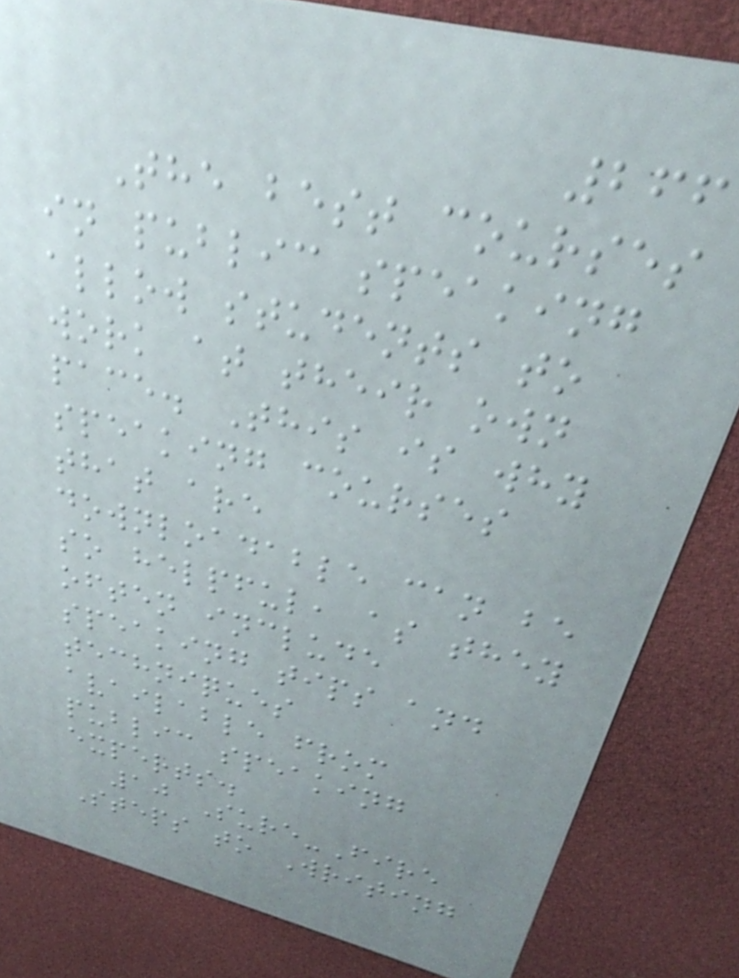266
The best courses
in public speaking
allow students to
work at their own
pace. This is why
speaking courses
that are
downloadable can be
so helpful, as they
often include
speaking tips and
techniques
available from
public speaking
experts.
10 Sure-Fire
Steps to Writing
